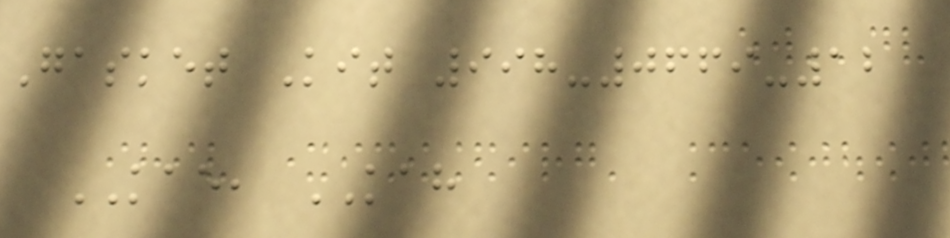Gasket Kit 998-0669-12
KAE, KAH
